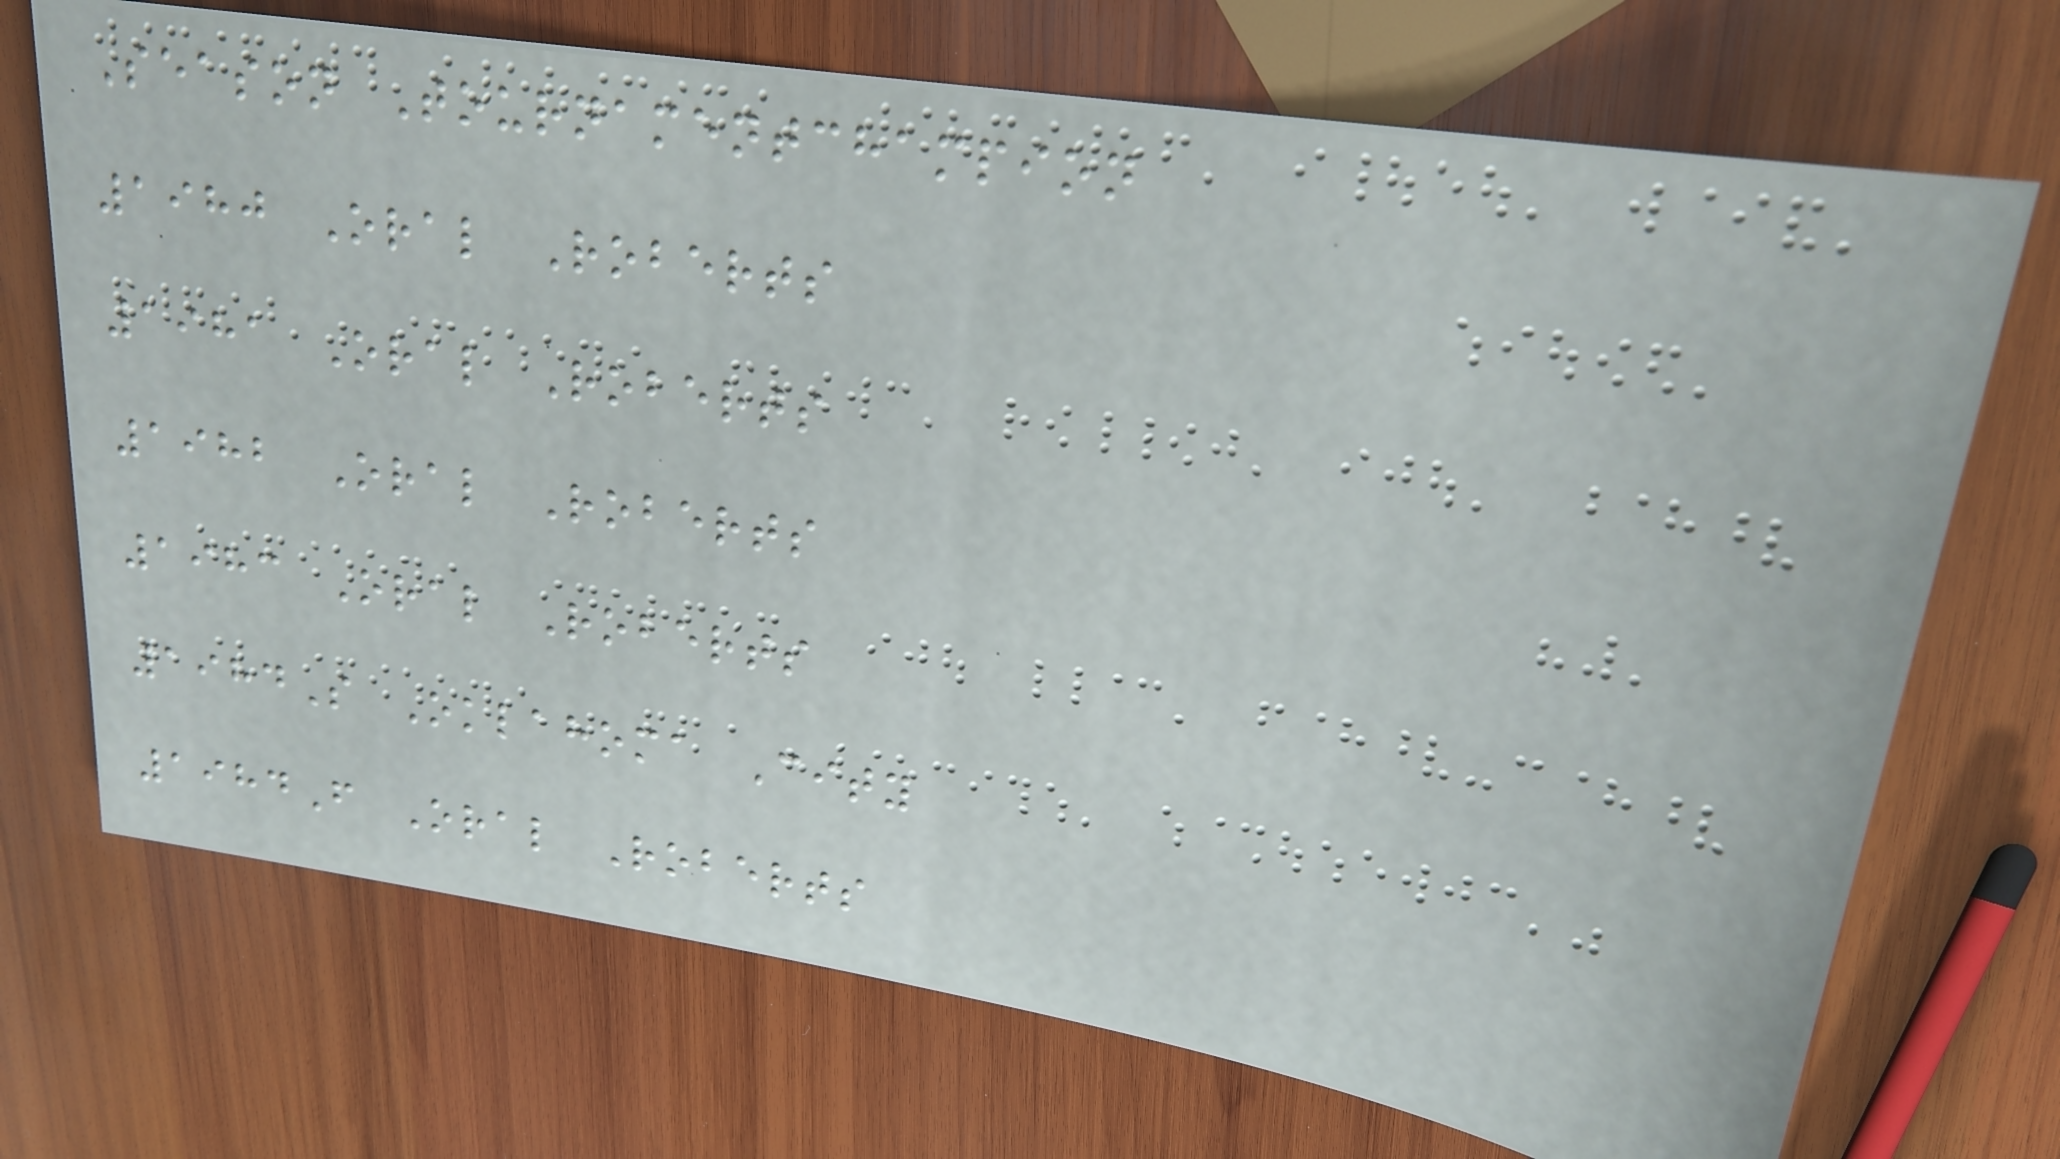Season Tournamentchampion
1980 Oral Roberts
1981 Oral Roberts
1982 Oral Roberts
1983 Oral Roberts
1984S Oklahoma City
1984F Oral Roberts
